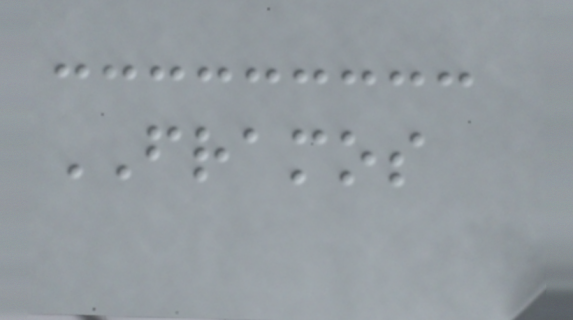FRAMOS
